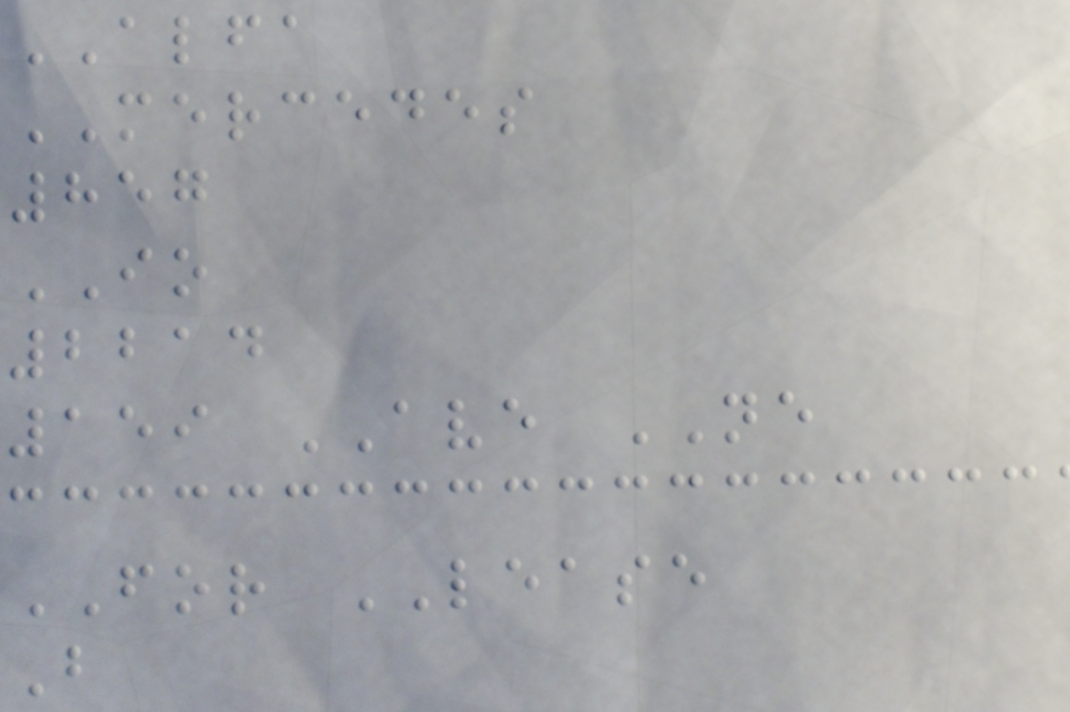ALFA
MERCEDES
857
IO
2214
159 AVE NE
FOR LEASE
B
